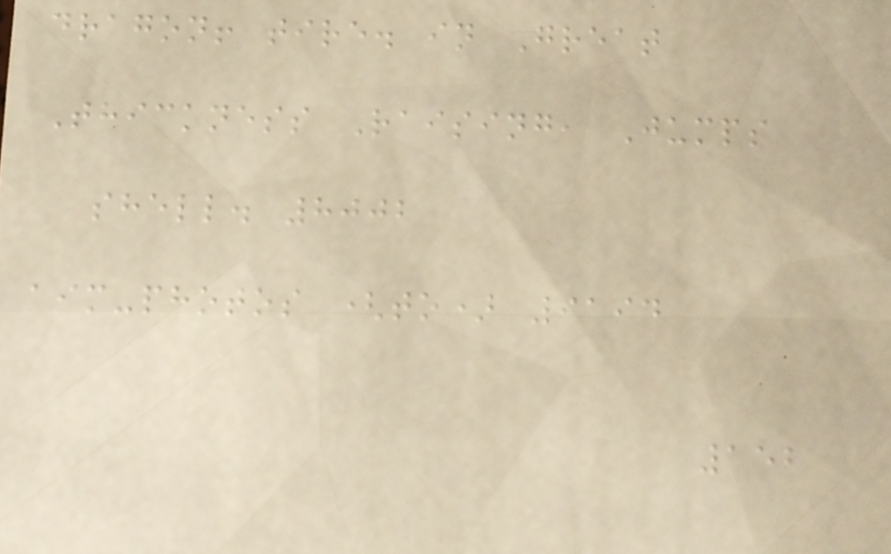dragon! tire. in Great
Thickness Raising, Jumps
shell. 8002
aim-photos (to) 9194
152
